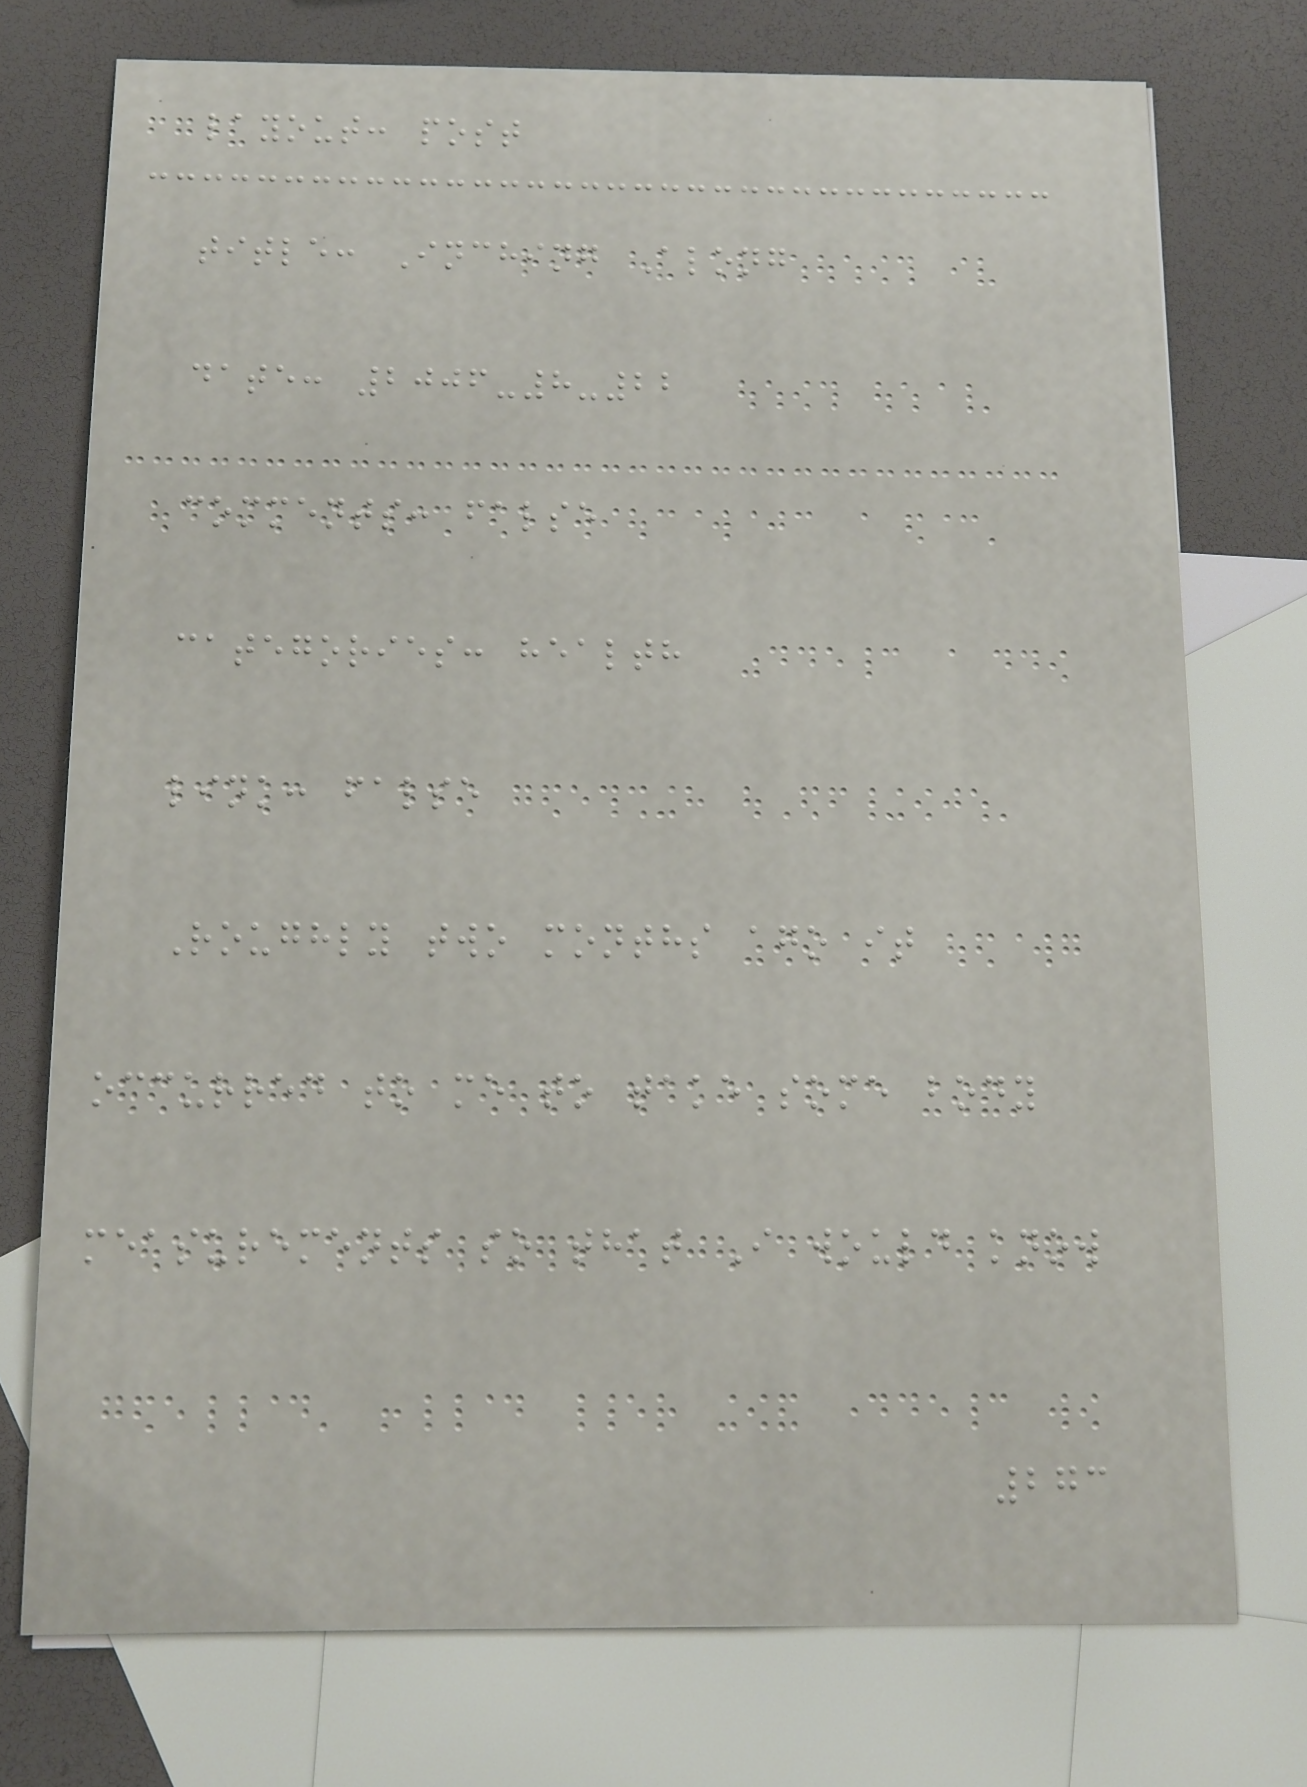layout: post
title: Inching Along
date: 2006-8-22
comments: false
categories: health
link: false
Roughly two months ago it
occurred to me to take some body
measurements so that I would know
273
